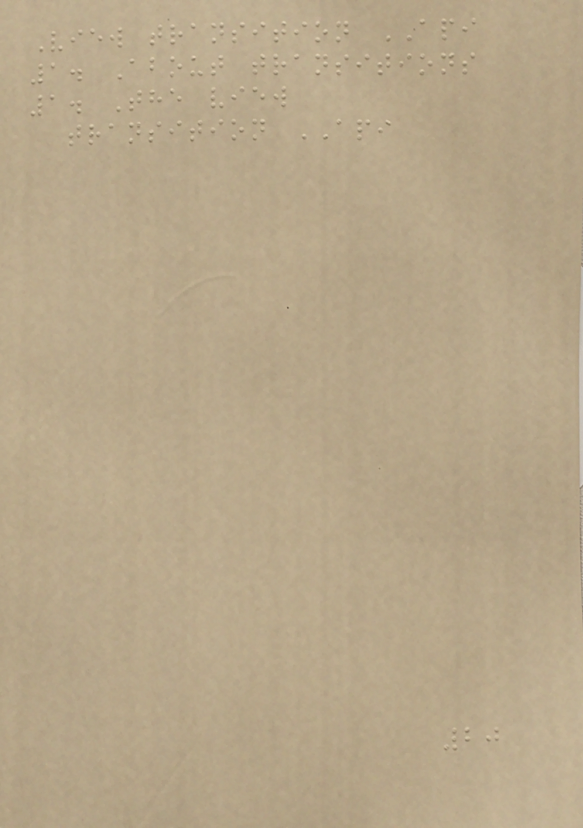View transition API
1. About transitions
1. The view
transition API
20
